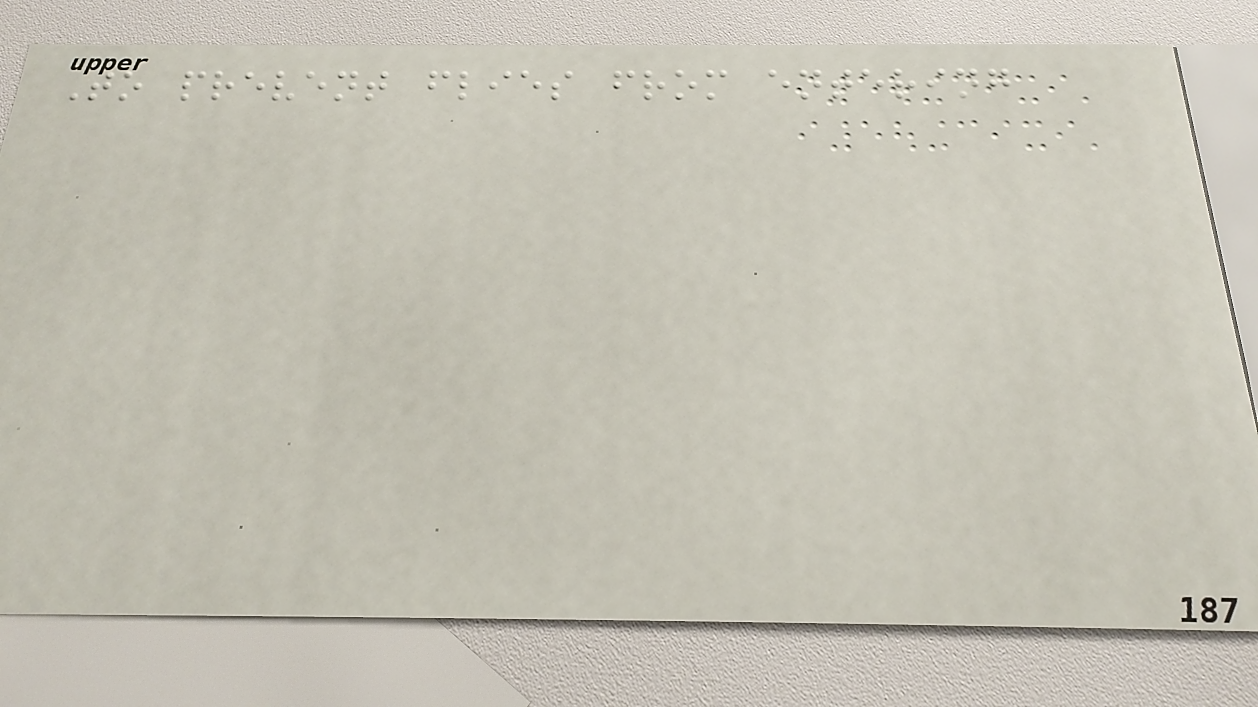To prevent flies from entering
